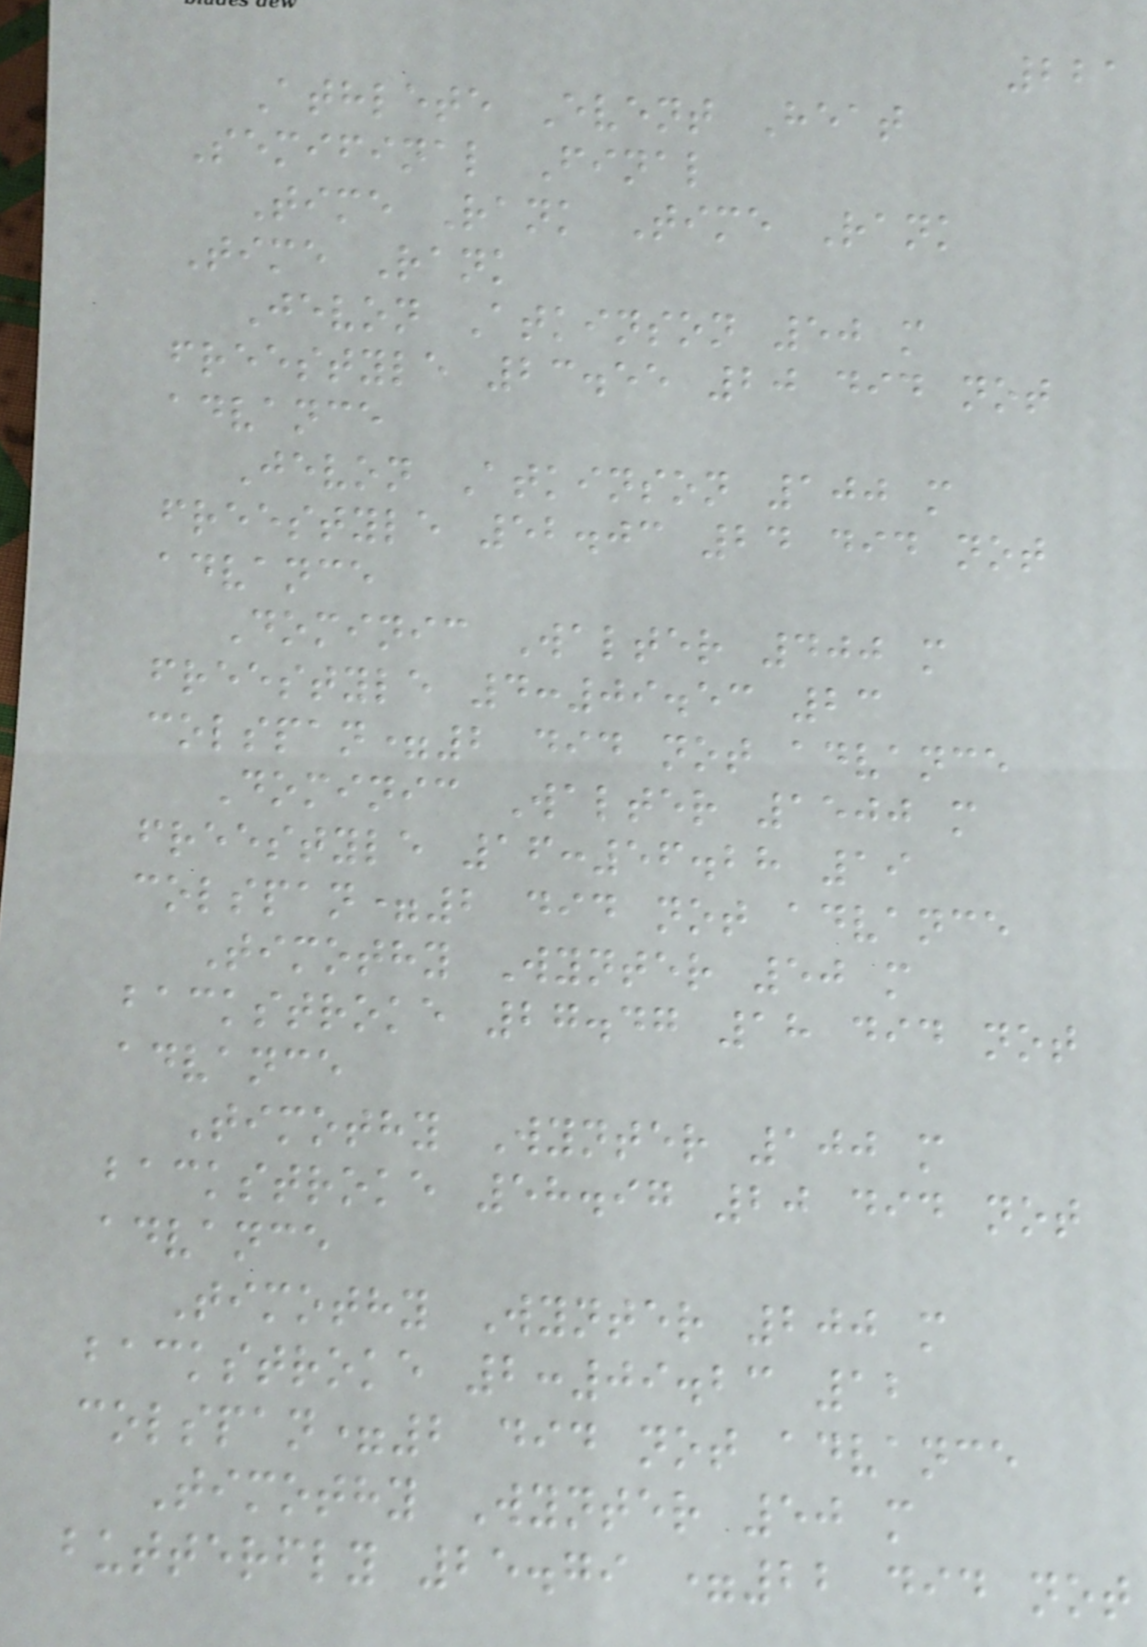221
Athlete Event Heat
Semifinal Final
Time Rank Time Rank
Time Rank
Jevon Atkinson 50 m
freestyle 23.55 20 did not
advance
Jevon Atkinson 100 m
freestyle 52.03 24 did not
advance
Dominic Walter 400 m
freestyle 4:09.53 23
colspan=2 did not advance
Dominic Walter 1500 m
freestyle 16:56.28 19
colspan=2 did not advance
Timothy Wynter 50 m
backstroke 27.47 18 did not
advance
Timothy Wynter 100 m
backstroke 58.97 20 did not
advance
Timothy Wynter 200 m
backstroke 2:09.23 12
colspan=2 did not advance
Timothy Wynter 50 m
butterfly 25.79 =22 did not
